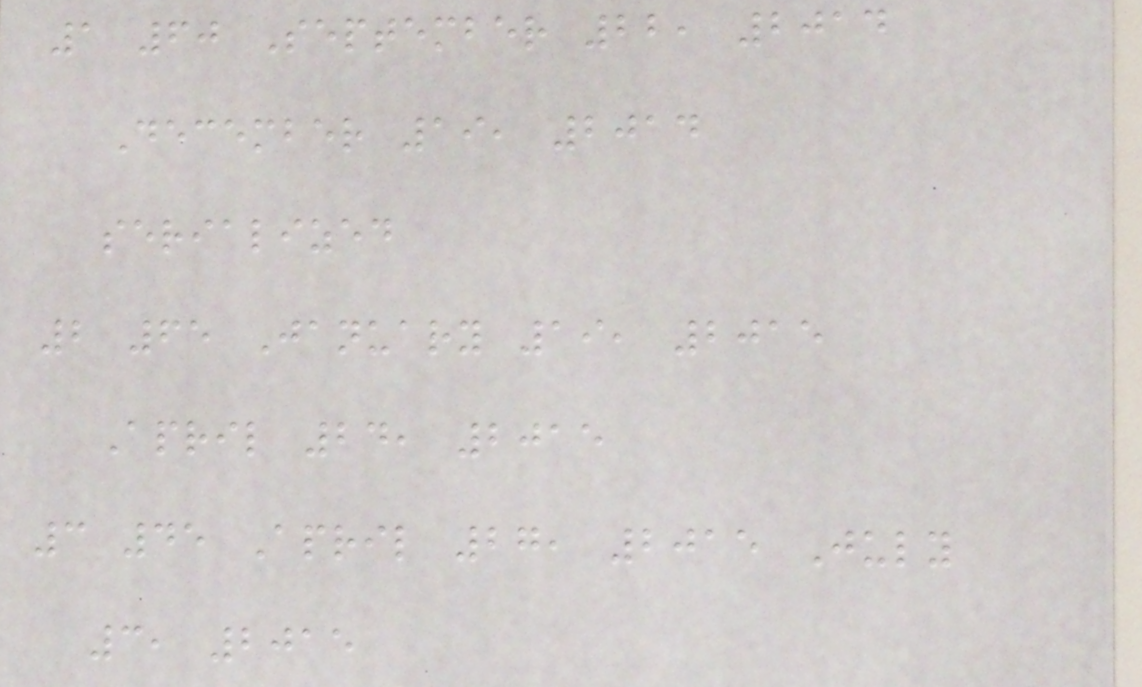1 60 September 22, 2014
December 19, 2014
serialized
2 65 January 19, 2015
April 24, 2015
3 45 April 27, 2015 July
3, 2015
